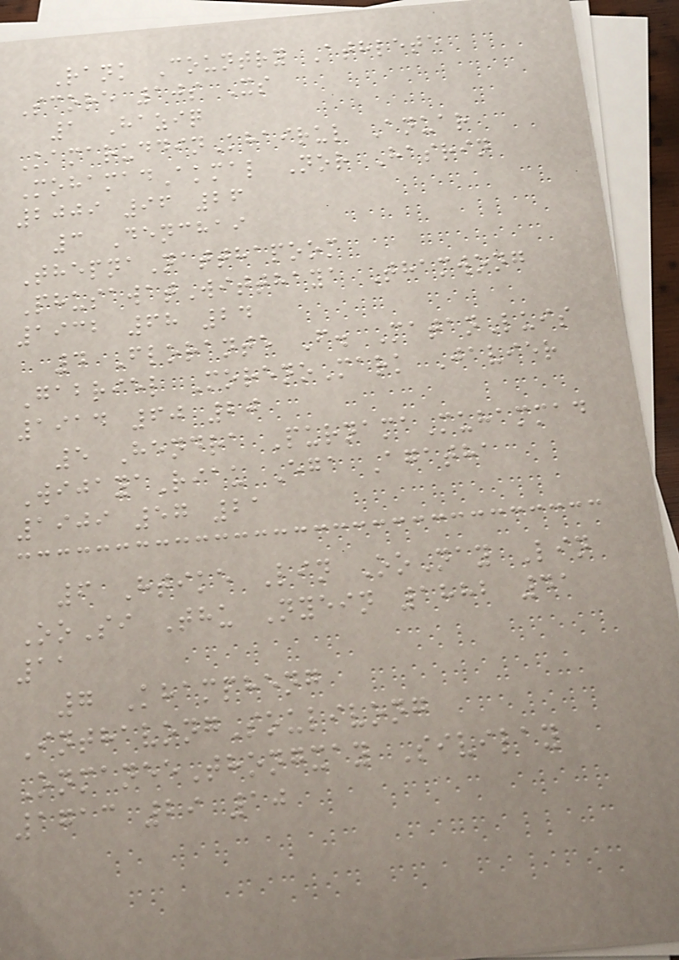Rank Country Athlete
Score 10s Xs
1 Haziq
KamaruddinKhairul Anuar
MohamadAkmal Nor Hasrin
2009 96 26
3 Denchai
ThepnaNatthapoom
PhusawatWitthaya Thamwong
1932 68 24
4 Florante F. MatanLuis
Gabriel MorenoMark Javier
1914 60 20
5 Hendra PurnamaMuhammad
WijayaRiau Ega Agatha
1909 57 21
6 Htike Lin OoNay Lin
OoSi Thu Nyein 1882 41
11
7 Khampheng
InthavongSoulivong
OnmaneeThongxay Sivilay
1713 29 10
